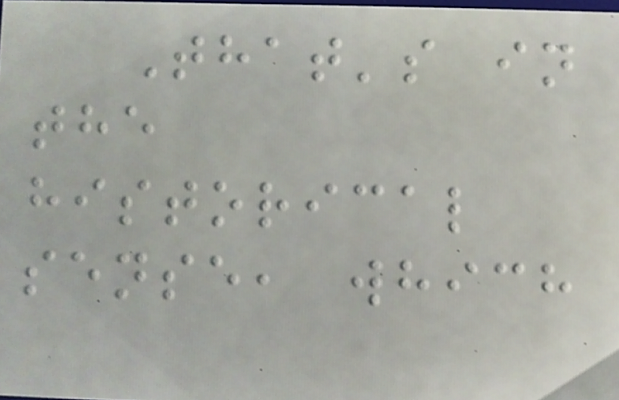That's in
the
historical
sense, which
